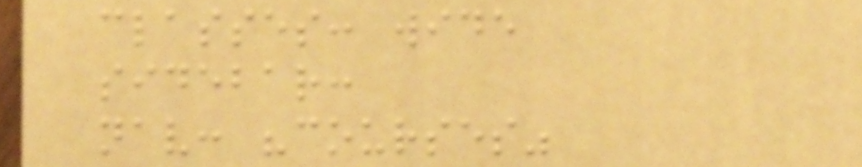classes: wide
sidebar:
nav: "courses"
